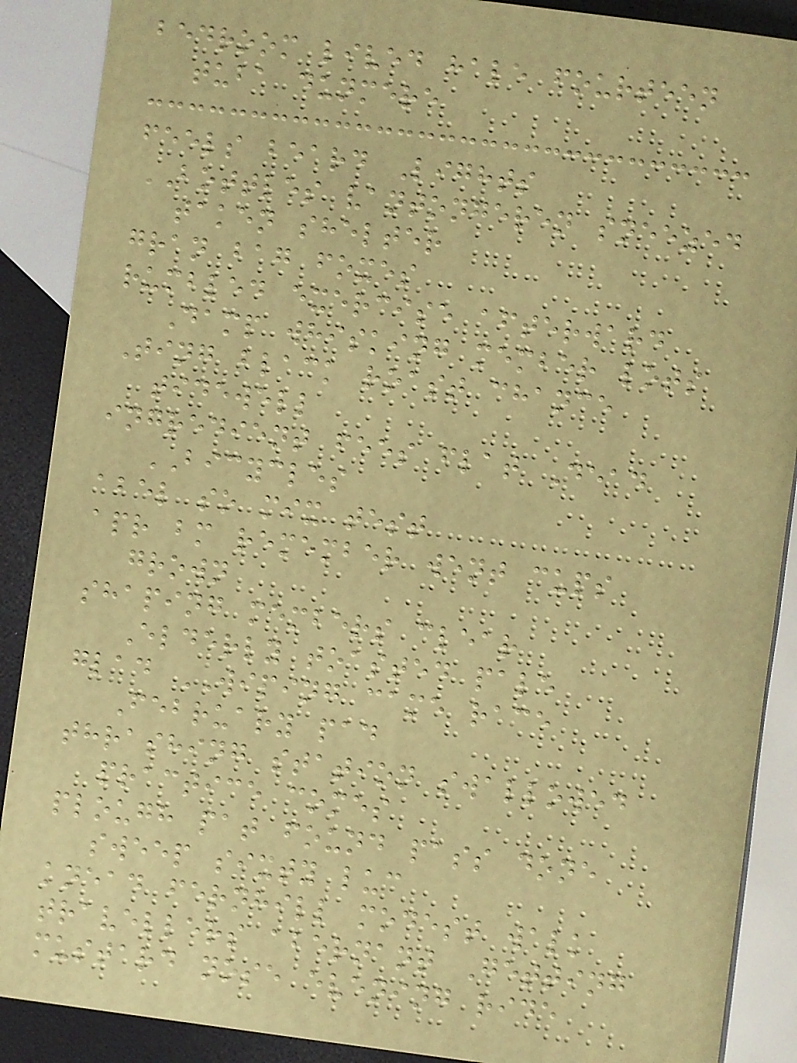bedroom lived hale fourteen
tuba dunmere
feels beard Lights
BOTTLES vantongeren sneezed
taken shelter
gran bag foxes
rumbled exercise afterward
Damp whisking member lots
Ting black roast chance
tidewell
ingredient fees flat Dead
BICYCLES
abel so mix test
apr bm remember went cups
grown
shaping members clear
Elderly toasted pale
glad WIPING came race
February pad
thrashing station swallowed
practice comes
plough pat found pass done
sweep sixty luc
knead fernhill modest walk
travellers abernant Getting
mustard nose evening ride
